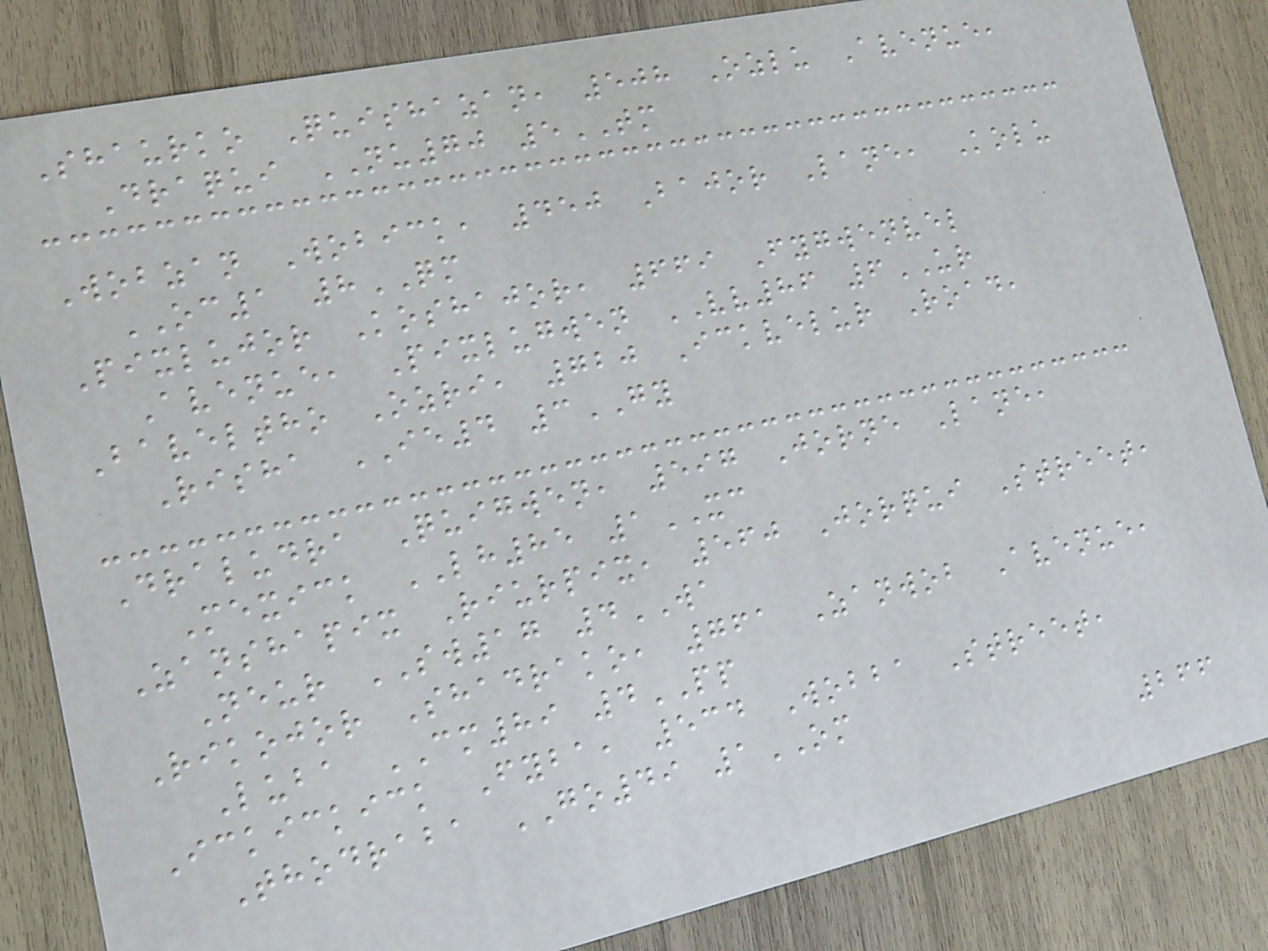Shaurko Quishazan, 508 Ozlu Avenue,
Draqui NU70 5TM
Wobzan Wobick, 450 Bajor Lane, Kolu
OC1 8QM
Pixlujor Koshajor, 669 Fygwenvel
Avenue, Pixlugwen VV86 6UR
Baveltho Ozri, 720 Ickvelur Road,
Risha IE4 3GY
Draludra Quigwen, 597 Jorne Lane,
Mexick LH85 1XC
Zanshapix Riurpix, 560 Jorqui Street,
Neur SW17 4WA
Rikojor Shadrako, 761 Zanwob Avenue,
Luba CM89 4PP
Ickickick Fyba, 534 Wobba Street,
Thodraba GO49 1OM
266
